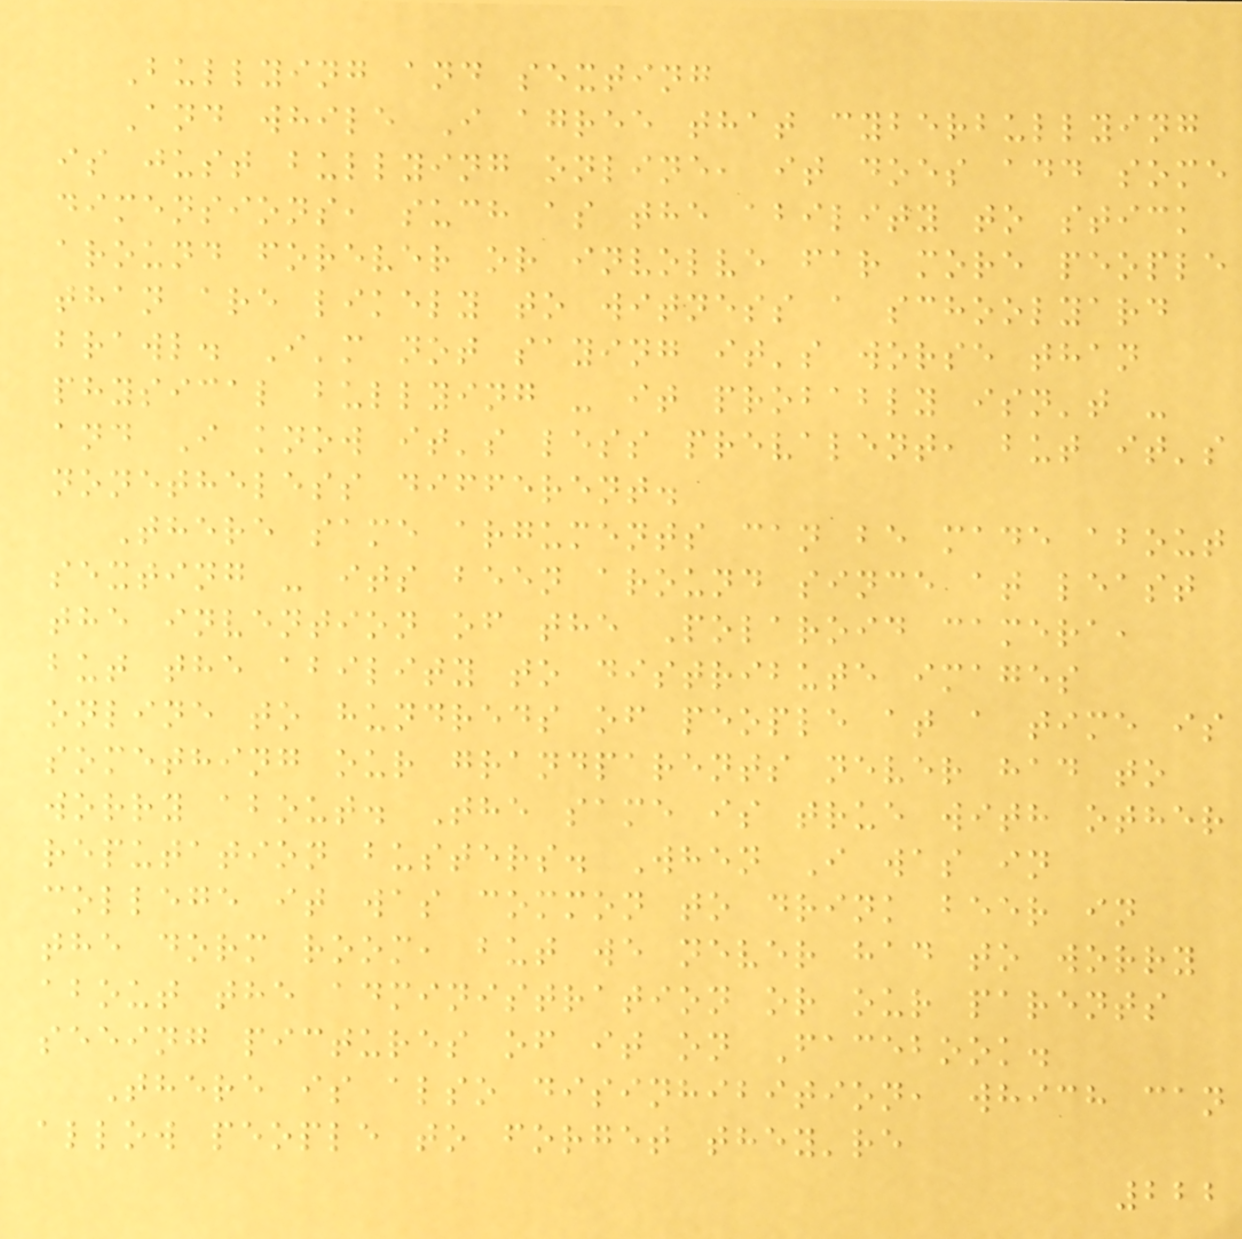Bullying and sexting
And while I agree that cyberbullying
is just bullying online, it does add some
dimensions, such as the ability to stick
around forever or involve far more people
than are likely to witness a schoolyard
brawl. I'm not saying it's worse than
physical bullying - it probably isn't -
and I know it's less prevalent, but it's
nonetheless different.
There same arguments can be made about
sexting - its been around since at least
the invention of the Polaroid camera,
but the ability to distribute images
online to hundreds of people at a time is
something our grandparents never had to
worry about. The same is true with other
reputation busters. When I was in
college it was common to drink beer in
the dorm room, but we never had to worry
about the administration or our parents
seeing pictures of it on Facebook.
There is also disinhibition, which can
allow people to forget they're
222
